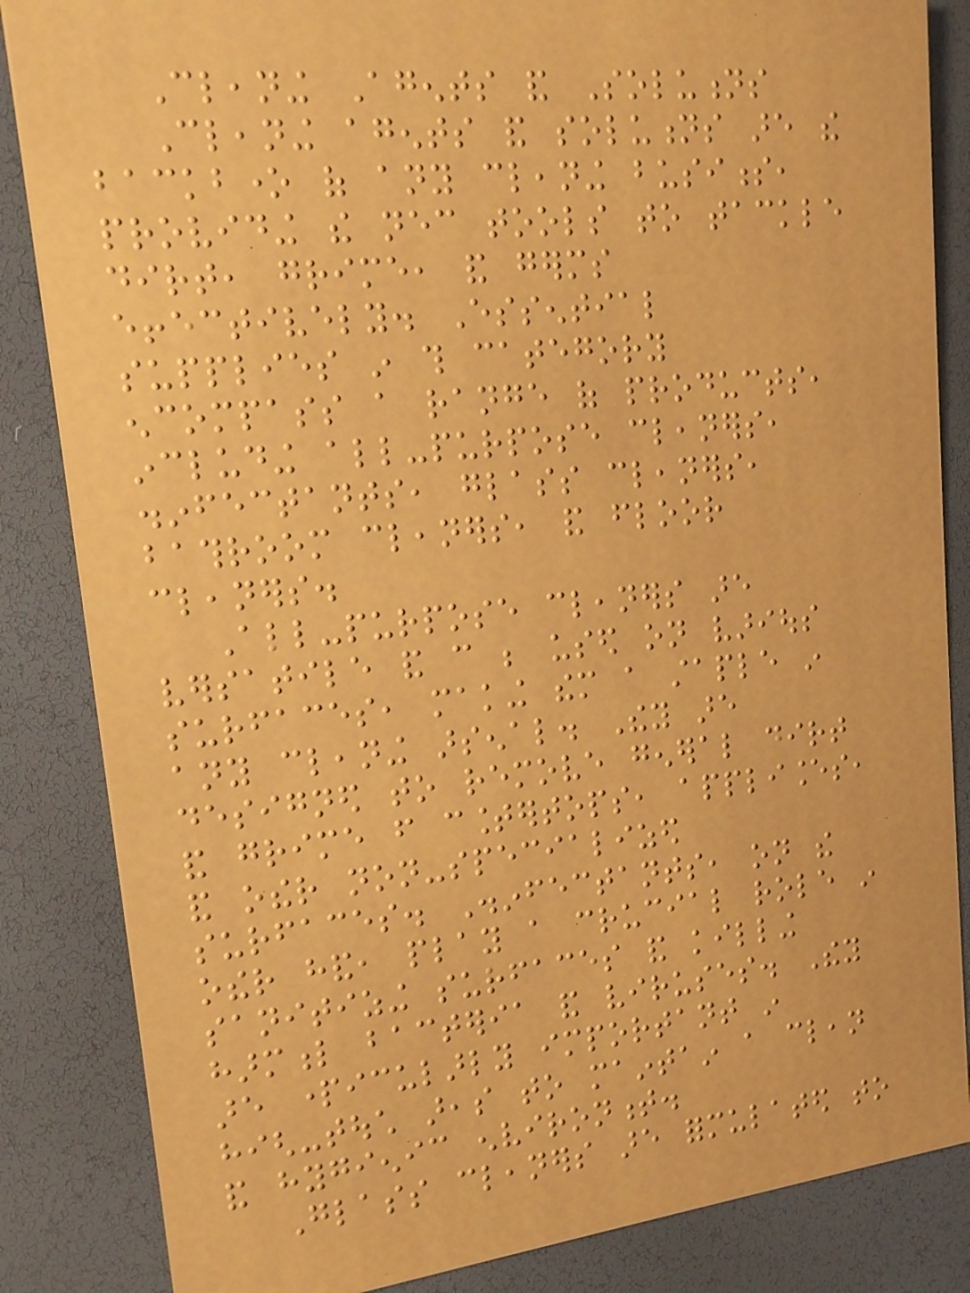Cleaning Agents and Solutions
Cleaning agents and solutions are the
backbone of any cleaning business,
providing the necessary tools to tackle
dirt, grime, and germs
effectively. Essential
supplies in this category
encompass a range of products,
including all-purpose cleaners,
disinfectants, glass cleaners,
bathroom cleaners, and floor
cleaners.
All-purpose cleaners are
versatile and can be used on various
surfaces, making them a staple in
any cleaning arsenal. They are
designed to remove general dirt
and grime from countertops, appliances,
and other non-specialized
surfaces. Disinfectants, on the
other hand, play a crucial role in
sanitizing surfaces and killing
harmful bacteria and viruses. They
are particularly important in
high-touch areas to maintain a clean
and hygienic environment.
Glass cleaners are formulated to
